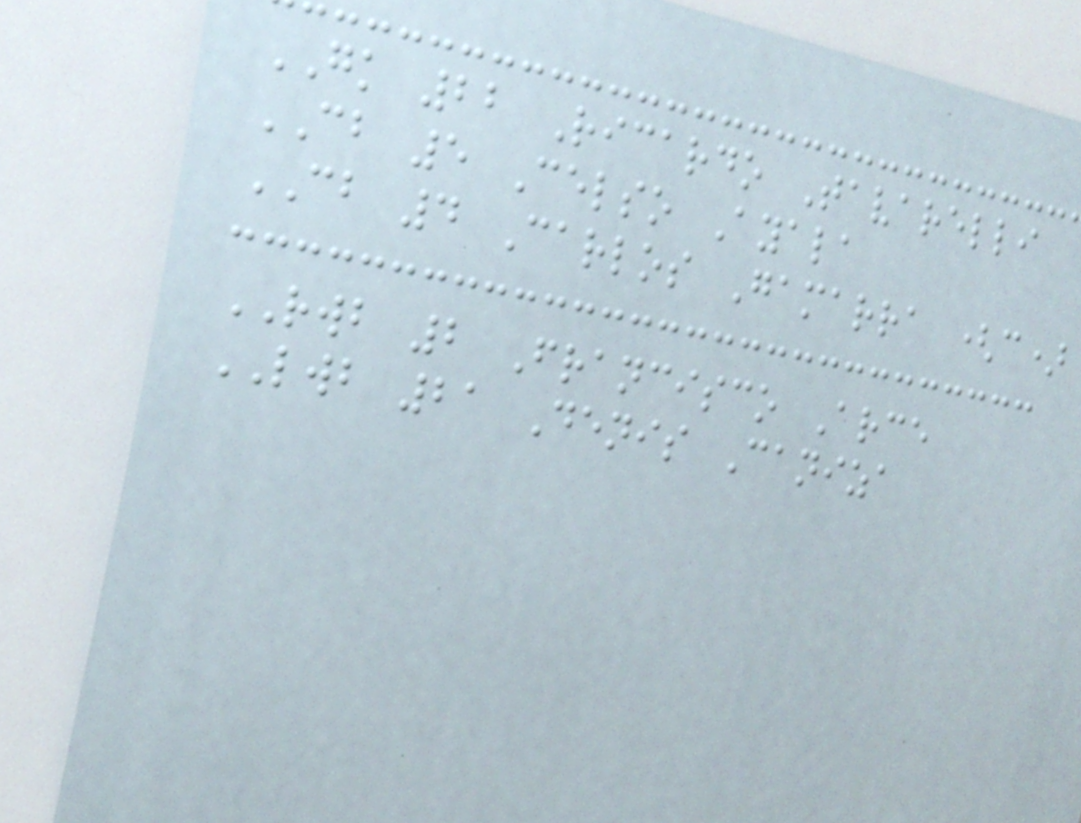GK 22 Ricardo Tavarelli
CB 5 Celso Ayala
CB 4 Carlos Gamarra (c)
RWB 2 Francisco Arce
LWB 21 Denis Caniza
